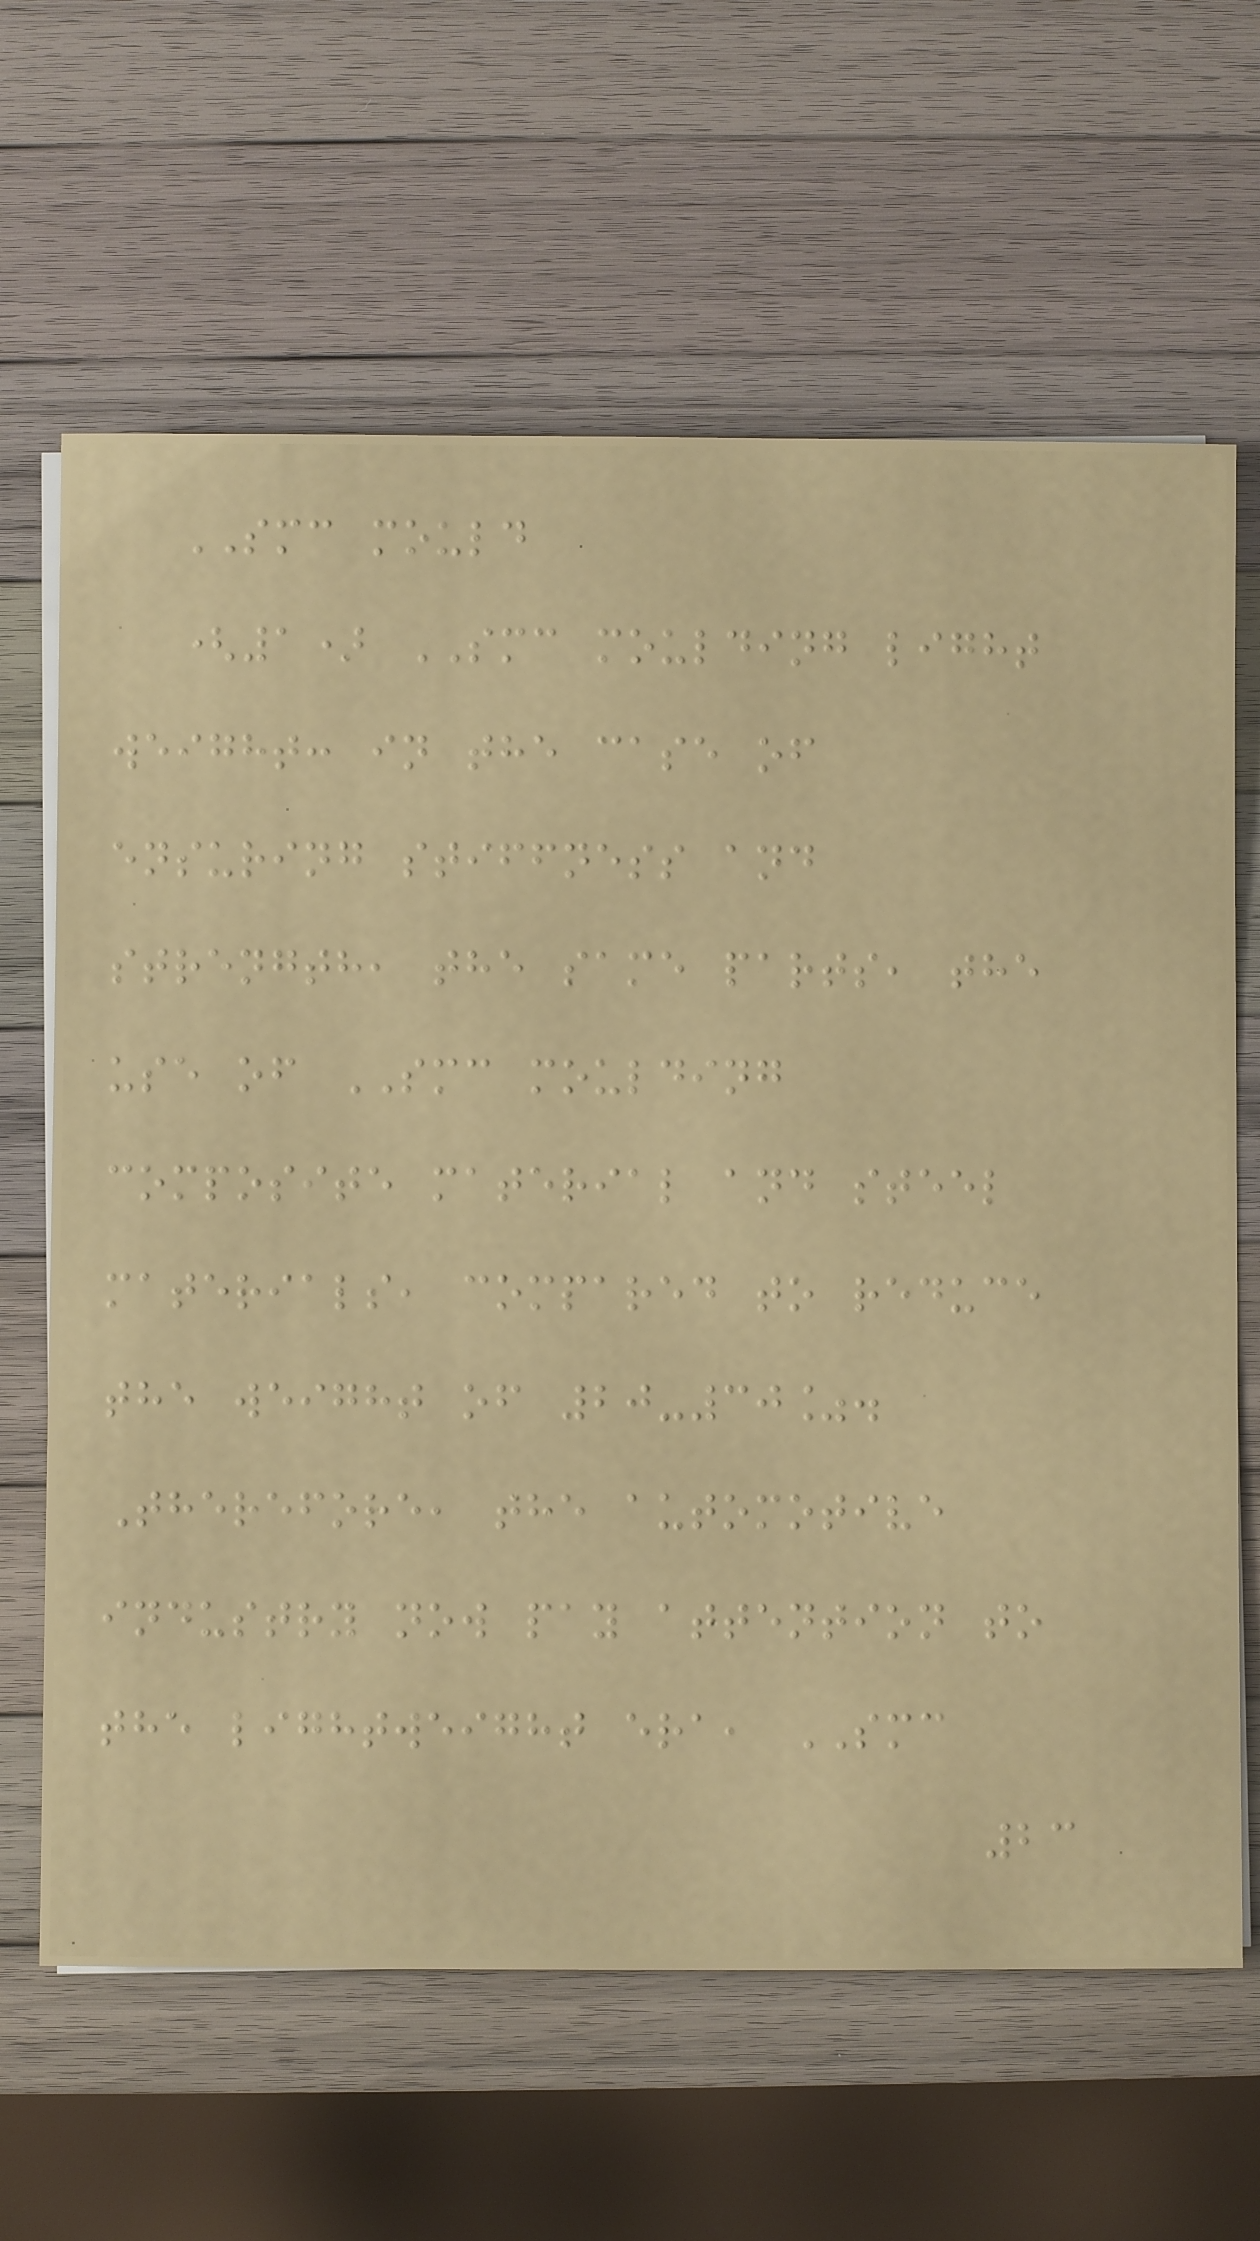SMC mould
(1) SMC moulding light
weight: in the case of
ensuring stiffness and
strength, the same parts, the
use of SMC moulding
composite material and steel
materials, compared to reduce
the weight of 20-30%.
Therefore, the automotive
industry now pay attention to
the lightweight era, SMC
23
